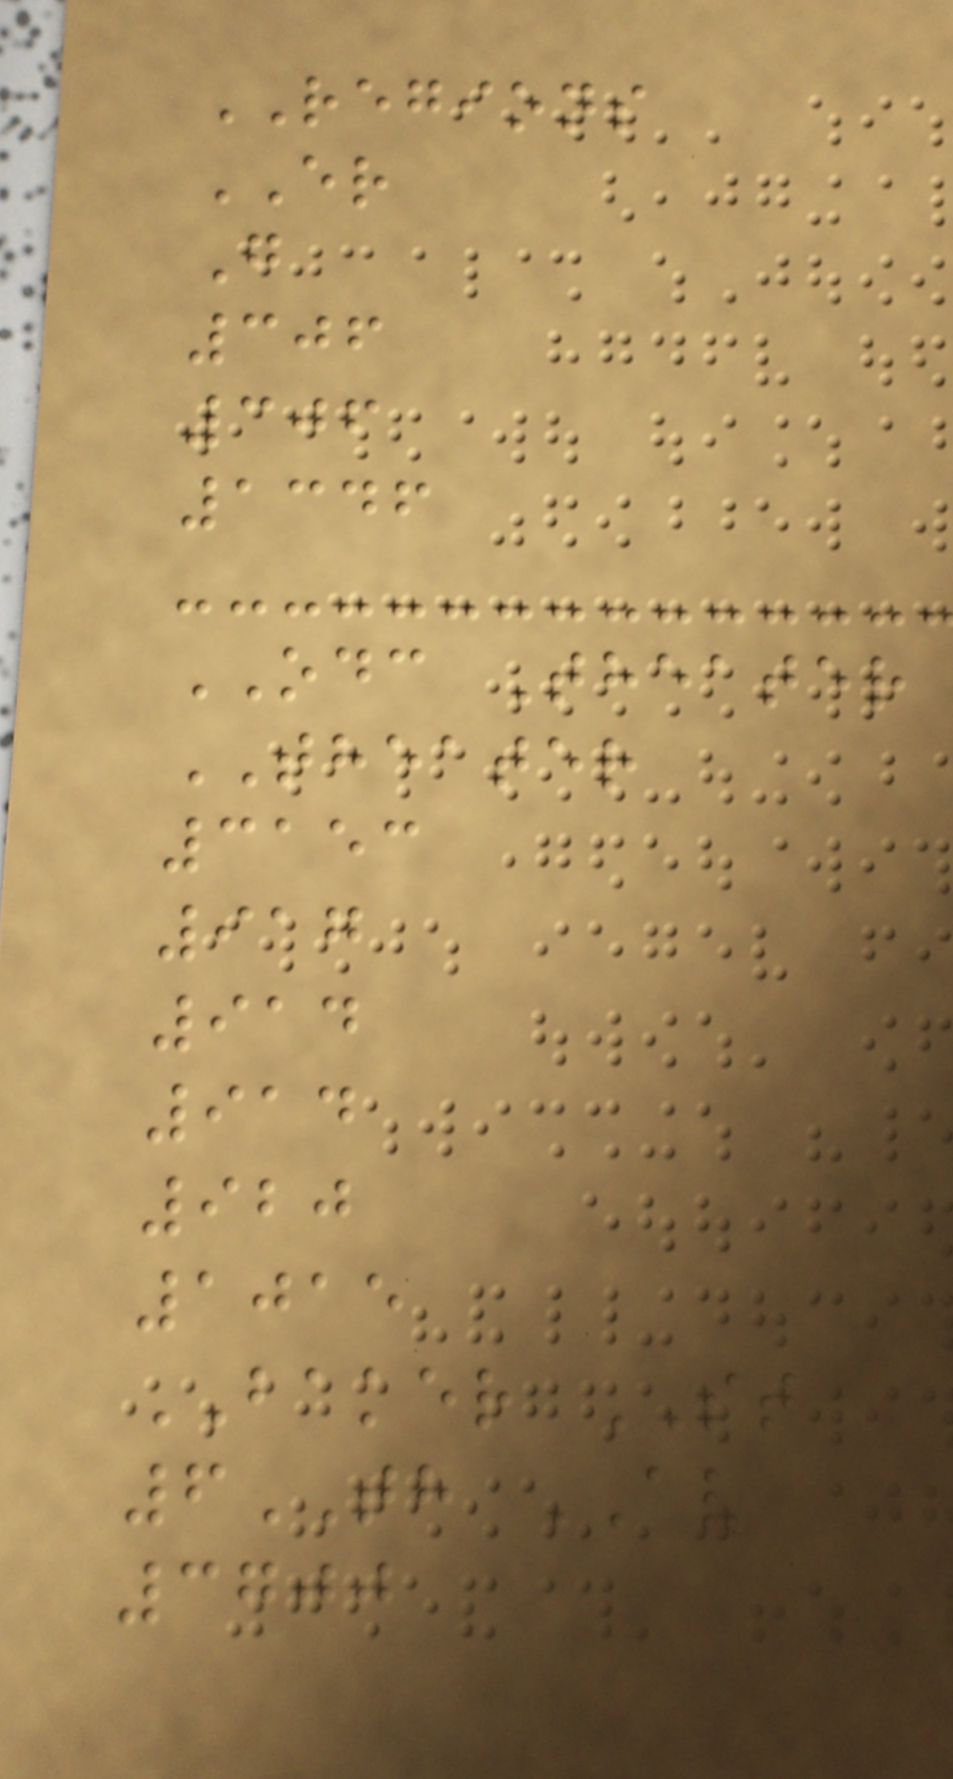REGIONS
ER
G
306
306
1346
ODC Theater
THEATER
3153
917
914
914
920
1015
BAKER ST
6TH AV
3700
